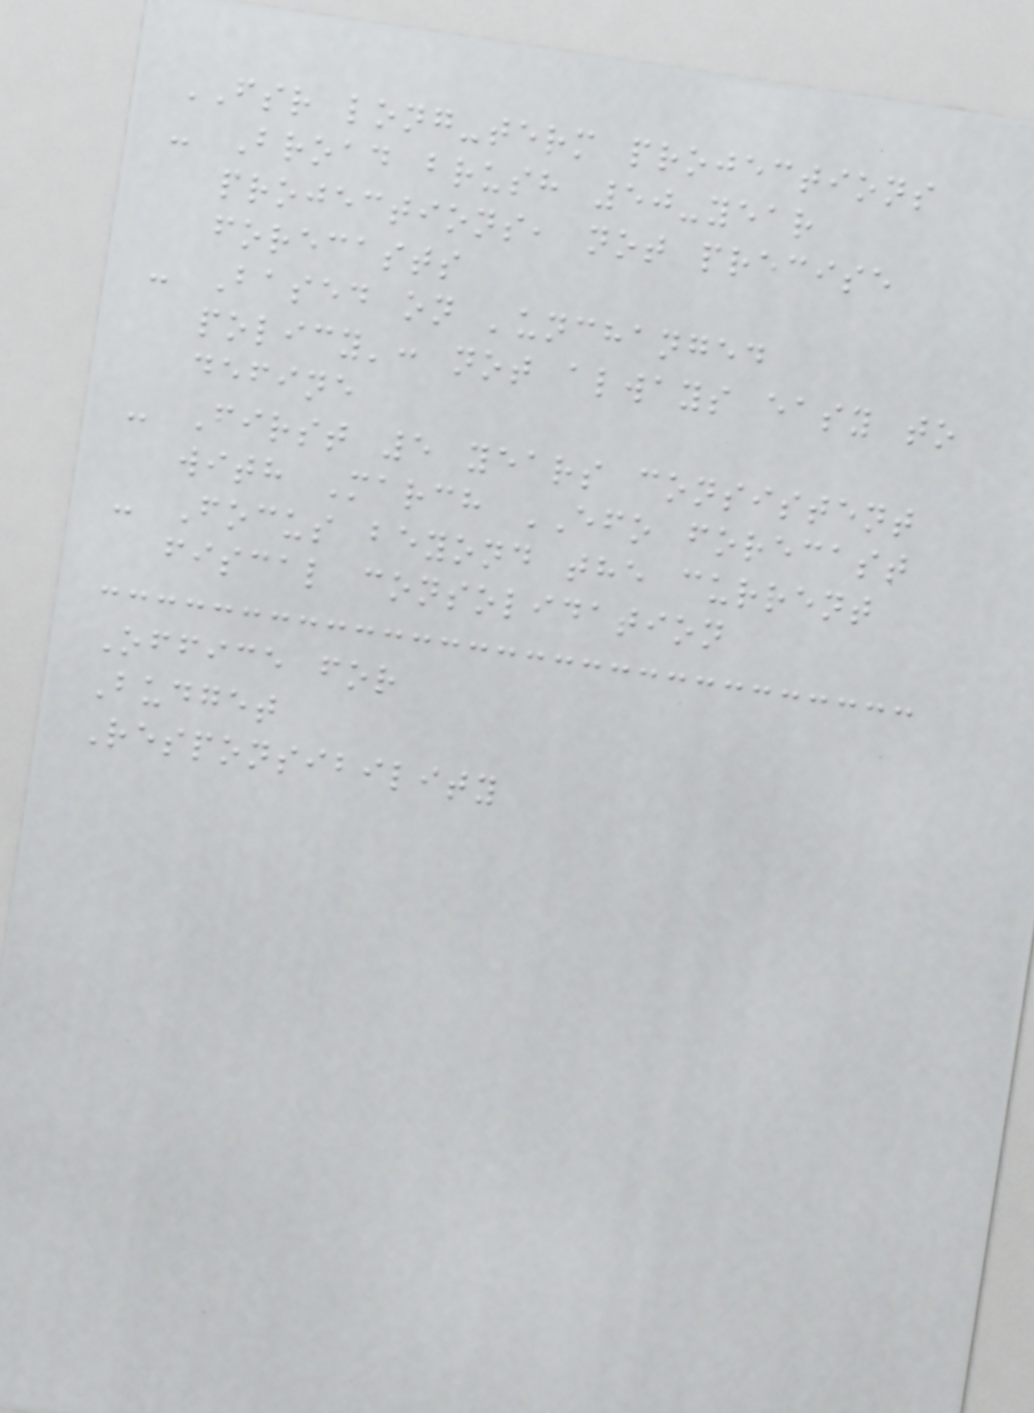FSR long-term projections
- Broad brush 50-year
projections, not precise
forecasts
- Based on 'unchanged
policy': not always easy to
define
- First 5 years consistent
with March EFO forecast
- Focus beyond the current
fiscal consolidation
Office for
Budget
Responsibility
